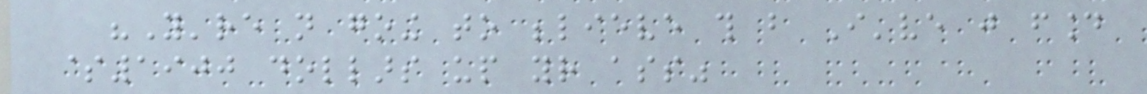"You're not going to believe this but I've just found
$1900 dollars up your ass"
